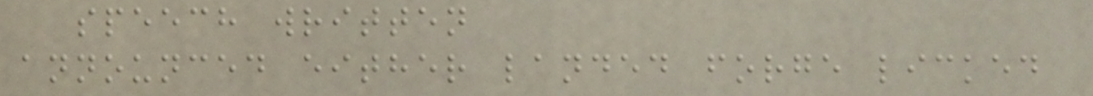speech written
announced either landed forge licked
